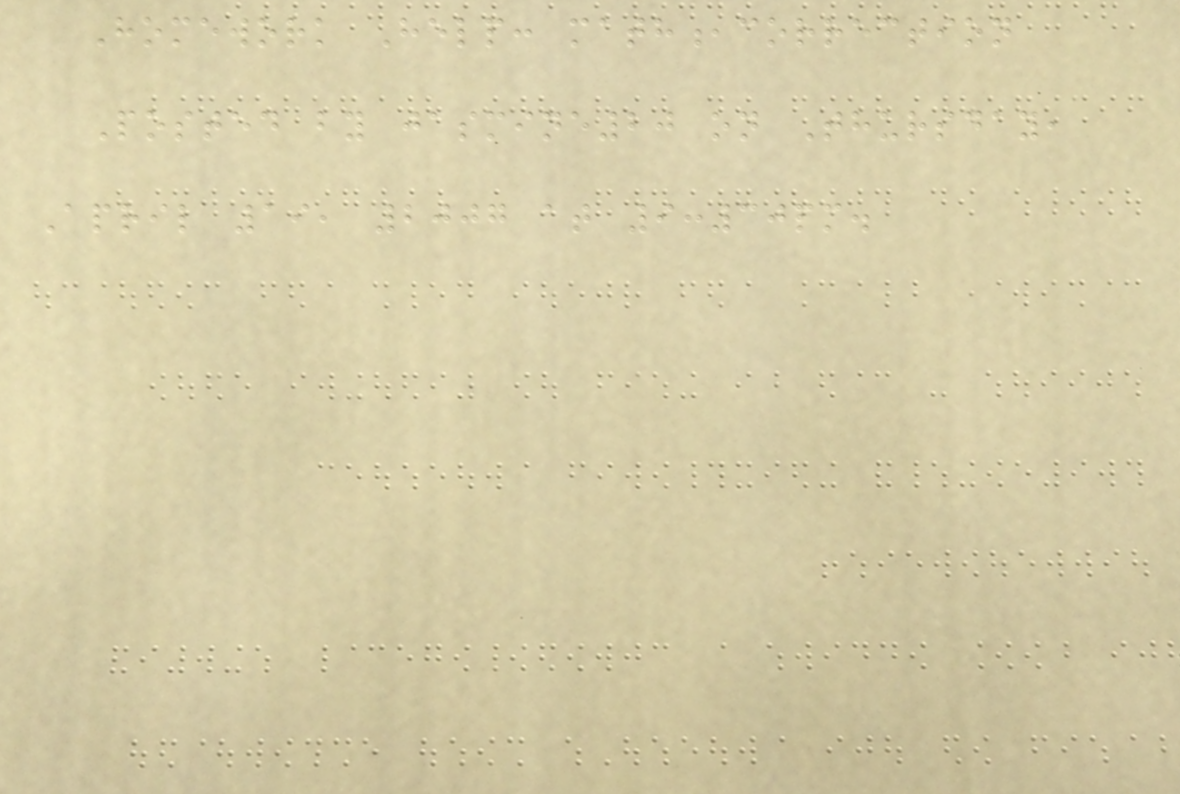Homework Help: math,correction
Posted by jasmine20 on Thursday,
April 19, 2007 at 9:30pm.
